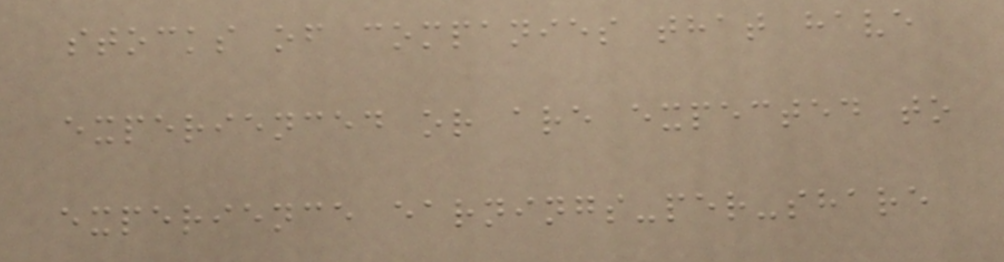stocks of companies that have
experienced or are expected to
experience earnings-per-share
